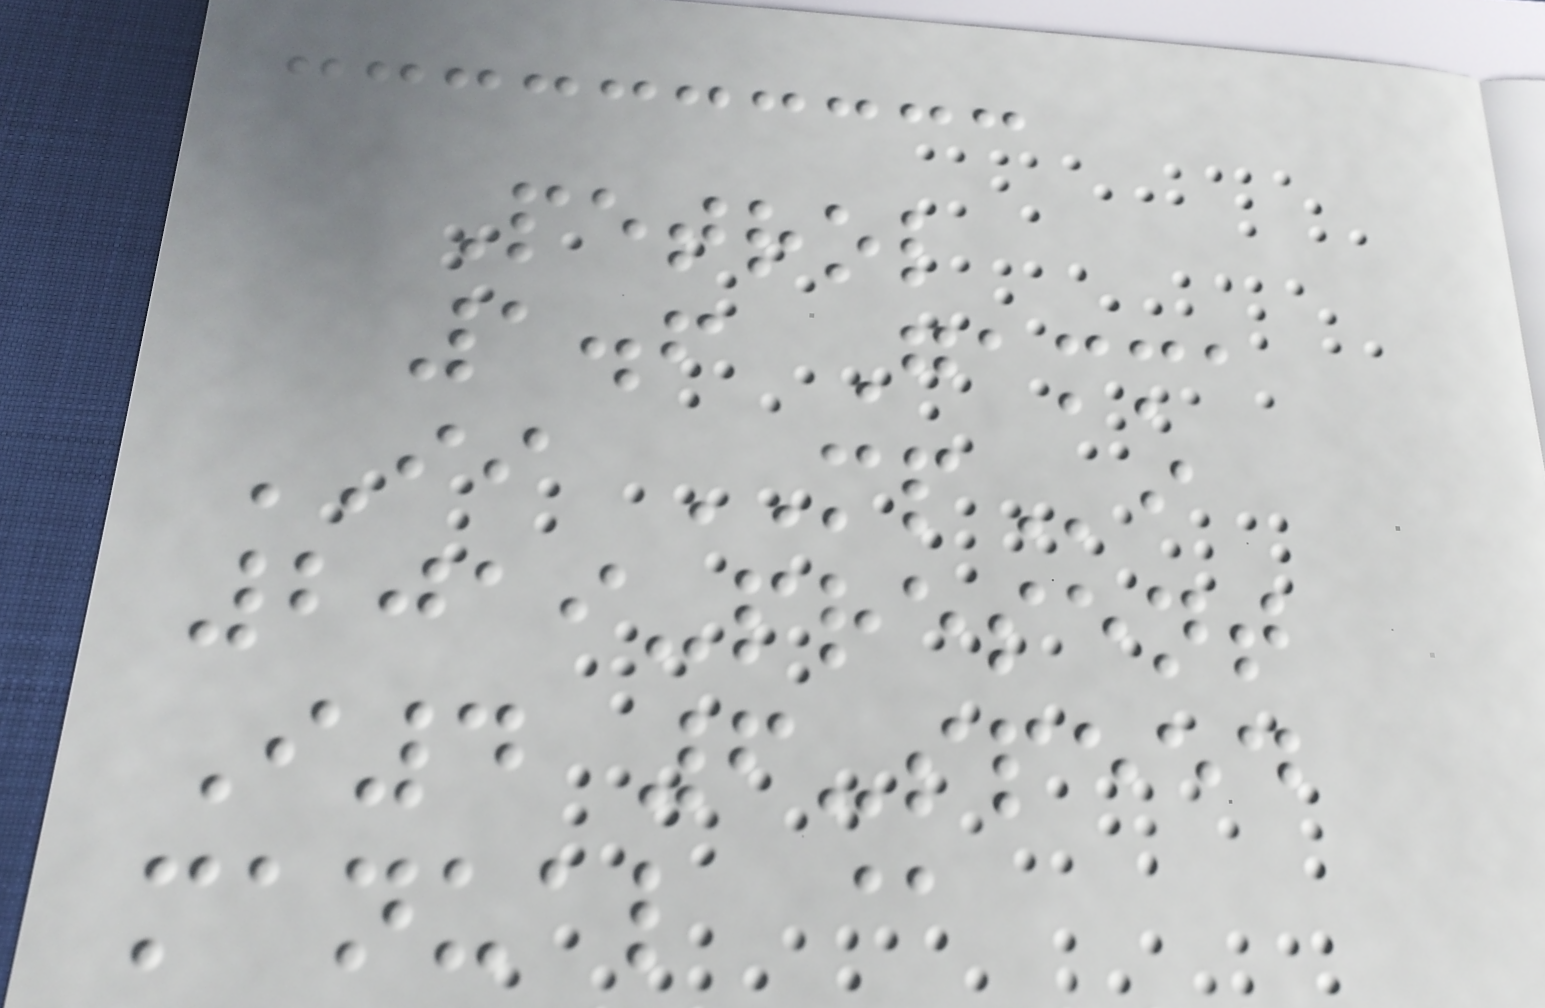Petrol
1.6 Gamma
II MPi
2019-present
I4 6-speed
manual @
